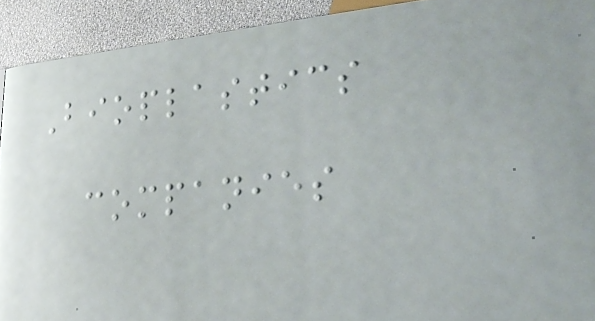Bioplastics
companies
